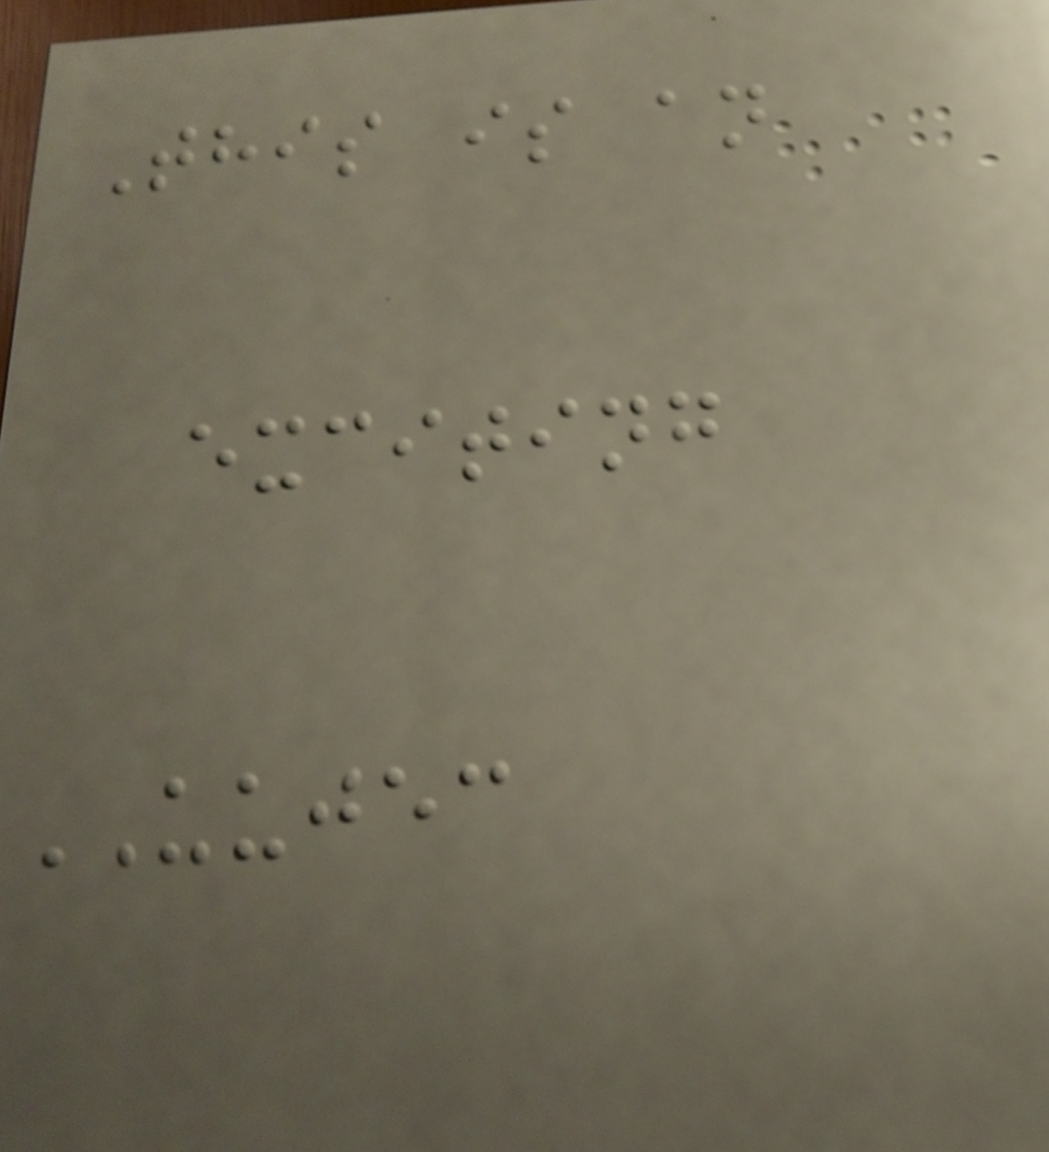This is an
exciting
UUJEC
